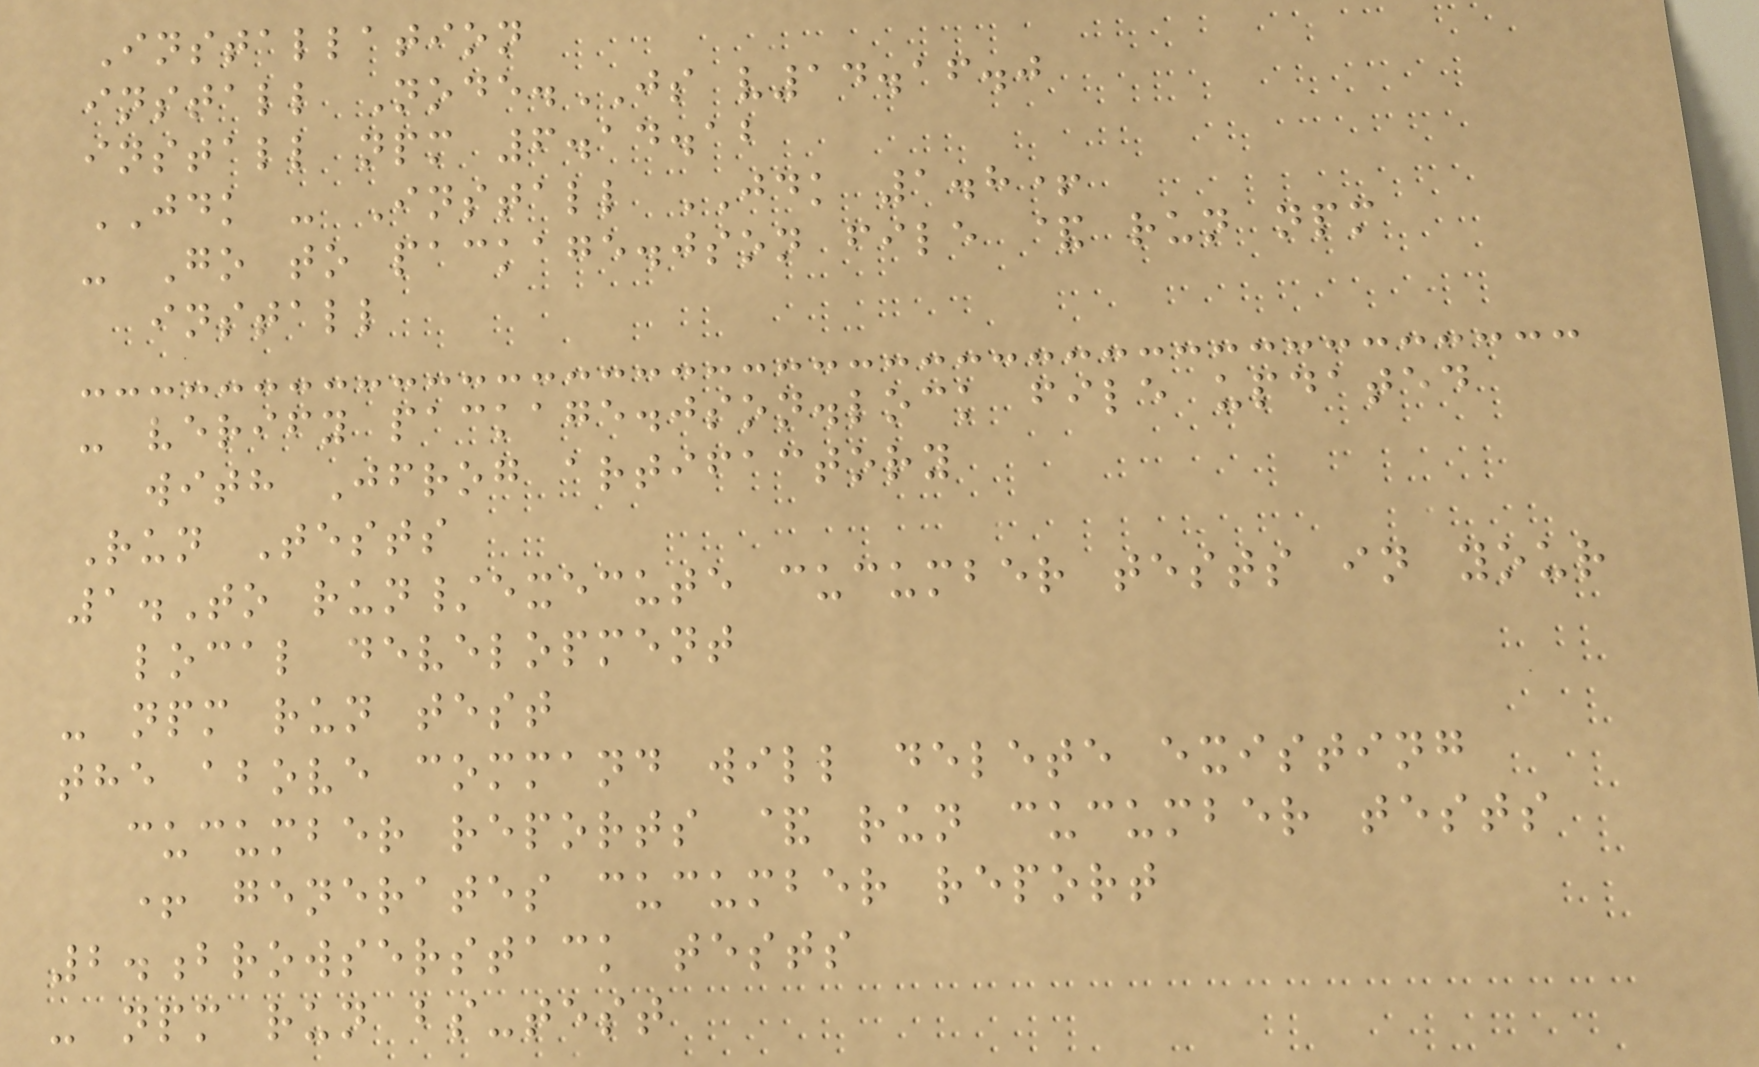Installation
install Node.JS v14.16.0
install npm 6.14.12
JDK - Install JDK 1.8+
- Go to package.json file & run npm
install
- verify package.json.lock file updated
with Jfrog artifactory
Run Tests
1.To run/execute cucumber tests in your
local development
- npm run test
the above command will delete existing
cucumber reports & run cucumber tests
+ generates cucumber report
2.browserstack tests
- npm run bs-test
